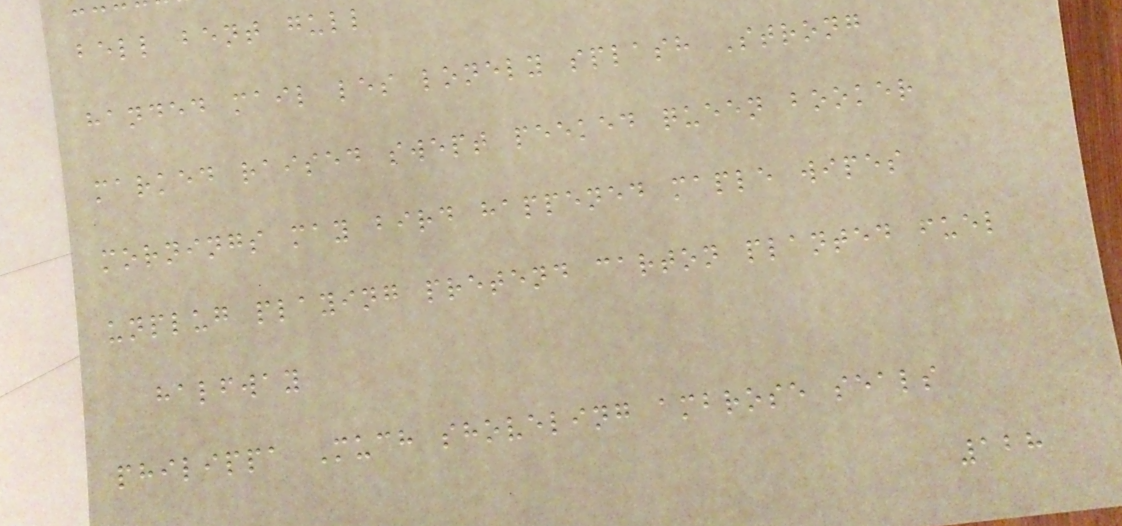bell bent gull
handed mail les lonely splash Strong
marked raised swept peeked queen booker
mornings may bird happened maple wipes
unplug playing pretend carton planted fuel
halfway
philippa Much shoveling ambrose seals
128
